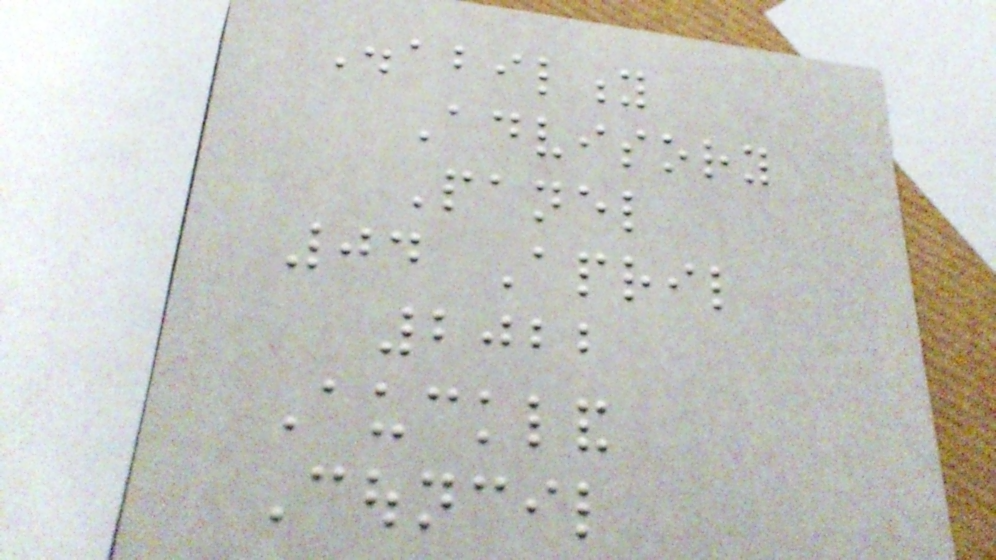Disability
Advisory
Panel
04 April
2022
Auckland
Council
